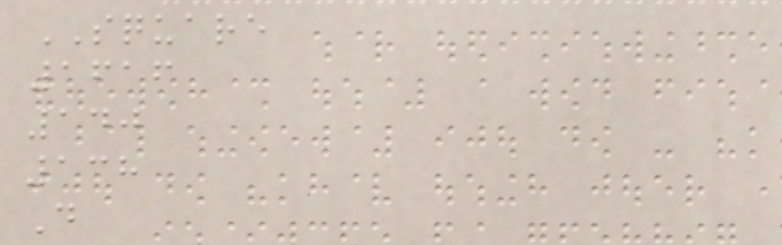SQUARE
1616
140
138
D
